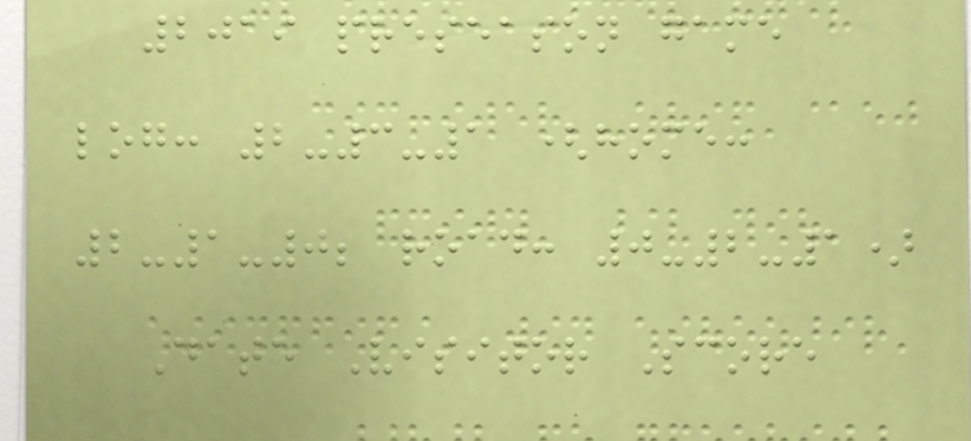2019 preseason game
log: 2-3-1 (home:
2-1-0; road: 0-2-1)
Date Visitor Score
